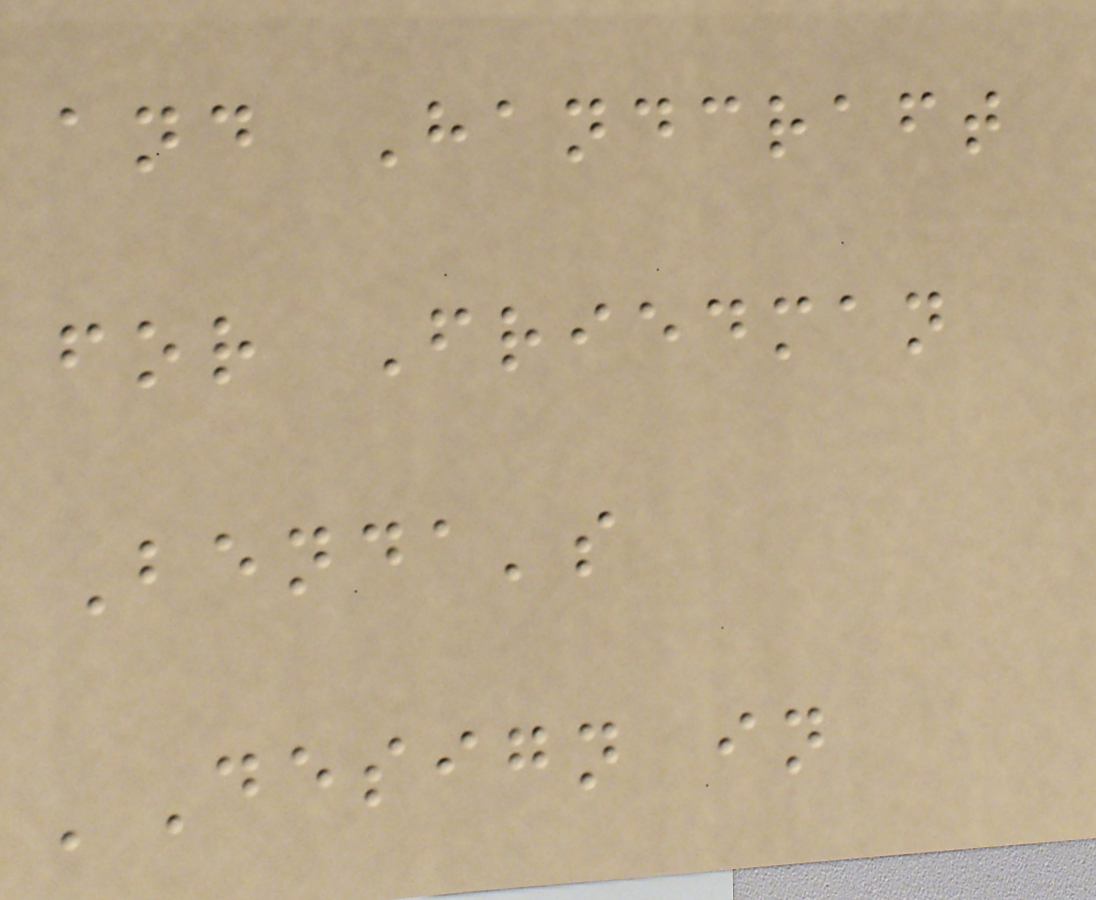and Handcraft
for Friedman
Benda's
'Design in
